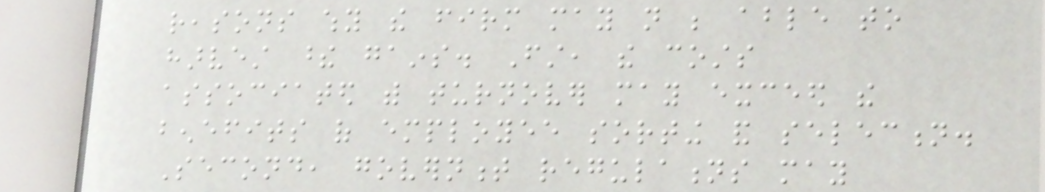reasons why the firm may not be able to
harvest these gains. First, the costs
associated with turnover may exceed the
benefits of employee sorting and selection.
Second, government regulations may
